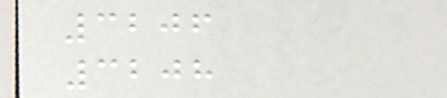3206
3208
